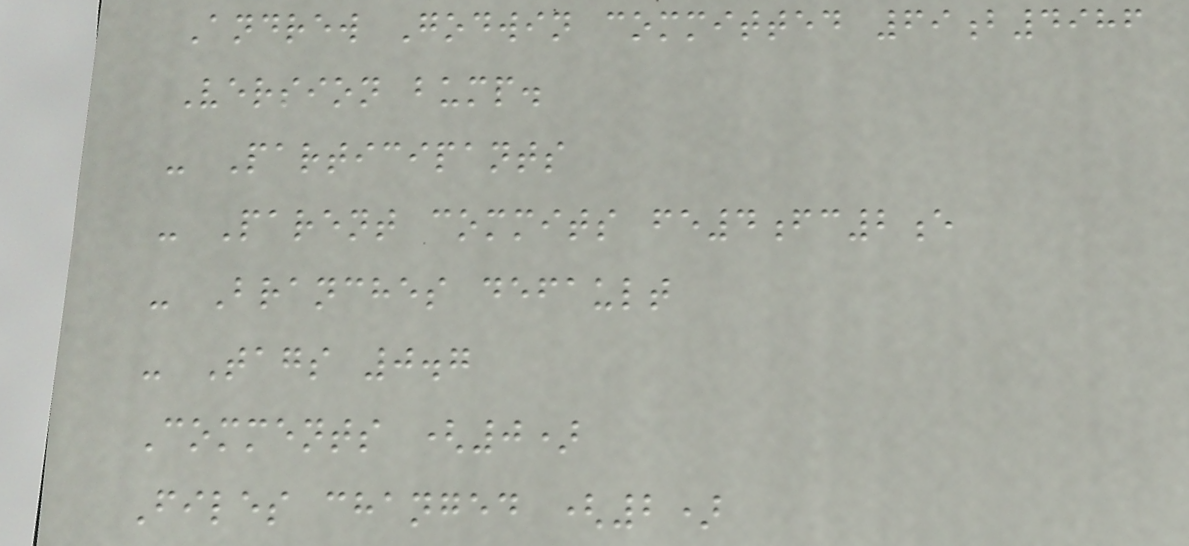Andrew Godwin committed 69b4986
Version bump.
- Participants
- Parent commits fe4fc2e
- Branches default
- Tags 0.7
Comments (0)
Files changed (2)
